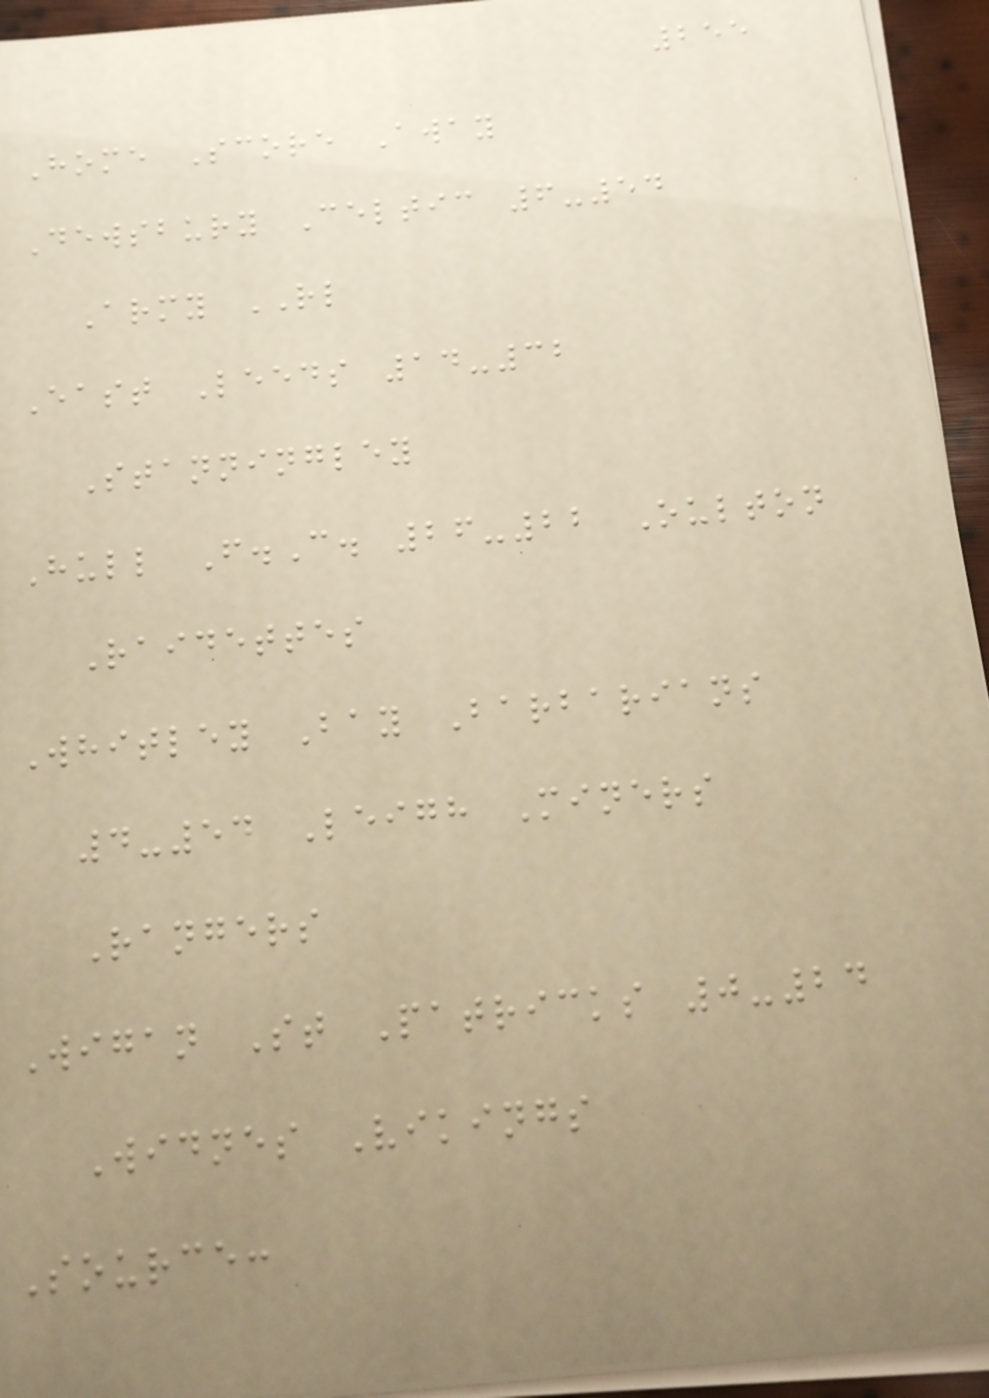255
Home Score Away
Dewsbury Celtic 6-54
Army RL
East Leeds 14-32
Stanningley
Hull F.C. 26-22 Oulton
Raidettes
Whitley Bay Barbarians
4-54 Leigh Miners
Rangers
Wigan St Patricks 0-24
Widnes Vikings
Source:
